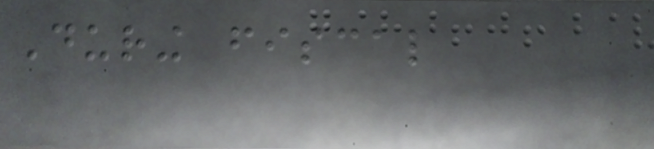During fiscal
